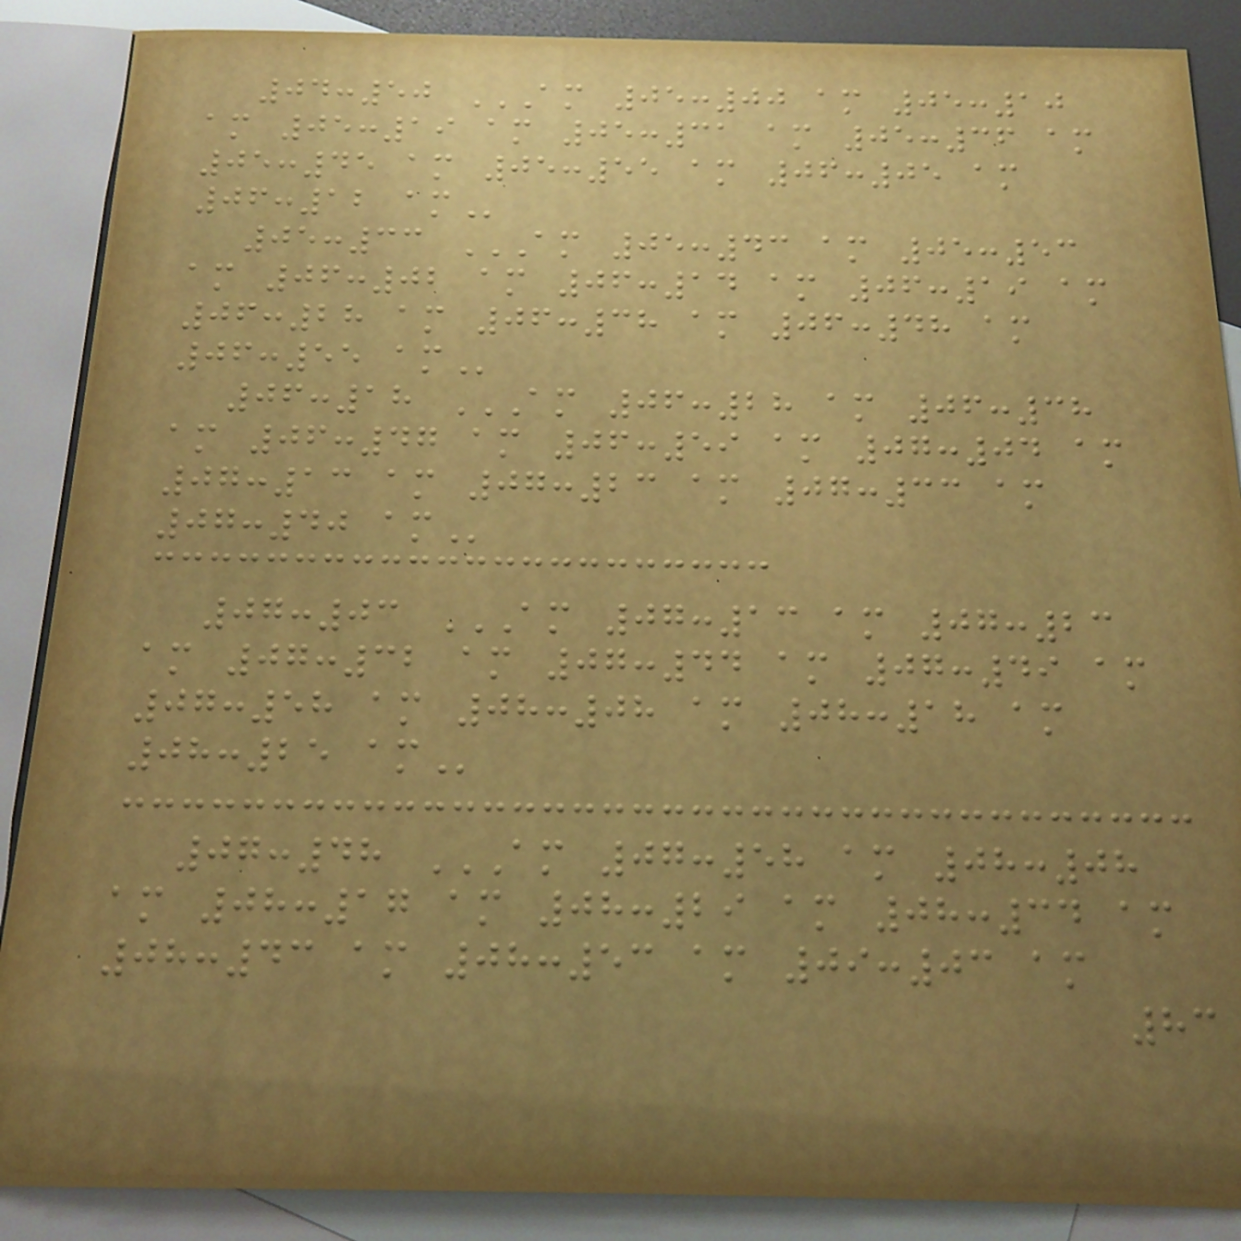04:50 AM 05:00 AM 05:10
AM 05:19 AM 05:31 AM 05:36 AM
05:45 AM 05:55 AM 06:05 AM
06:12 AM
05:33 AM 05:43 AM 05:53
AM 06:02 AM 06:14 AM 06:19 AM
06:28 AM 06:38 AM 06:48 AM
06:55 AM
06:18 AM 06:28 AM 06:38
AM 06:47 AM 06:59 AM 07:04 AM
07:13 AM 07:23 AM 07:33 AM
07:40 AM
07:03 AM 07:13 AM 07:23
AM 07:32 AM 07:44 AM 07:49 AM
07:58 AM 08:08 AM 08:18 AM
08:25 AM
07:48 AM 07:58 AM 08:08
AM 08:17 AM 08:29 AM 08:34 AM
08:43 AM 08:53 AM 09:03 AM
83
